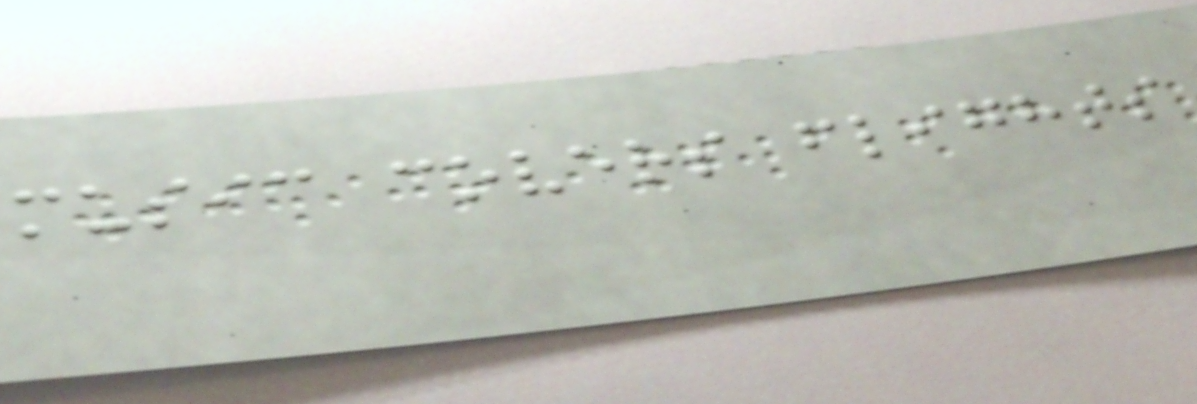music covers flights
